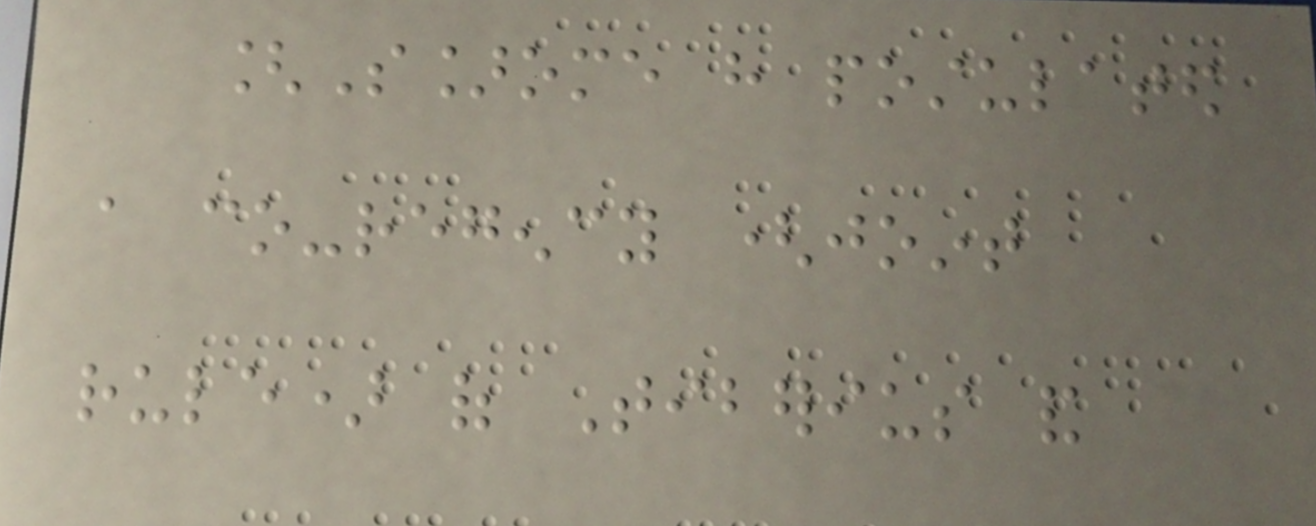[S]ome have postulated
a co-regency (joint
rule) of Tiberius and
